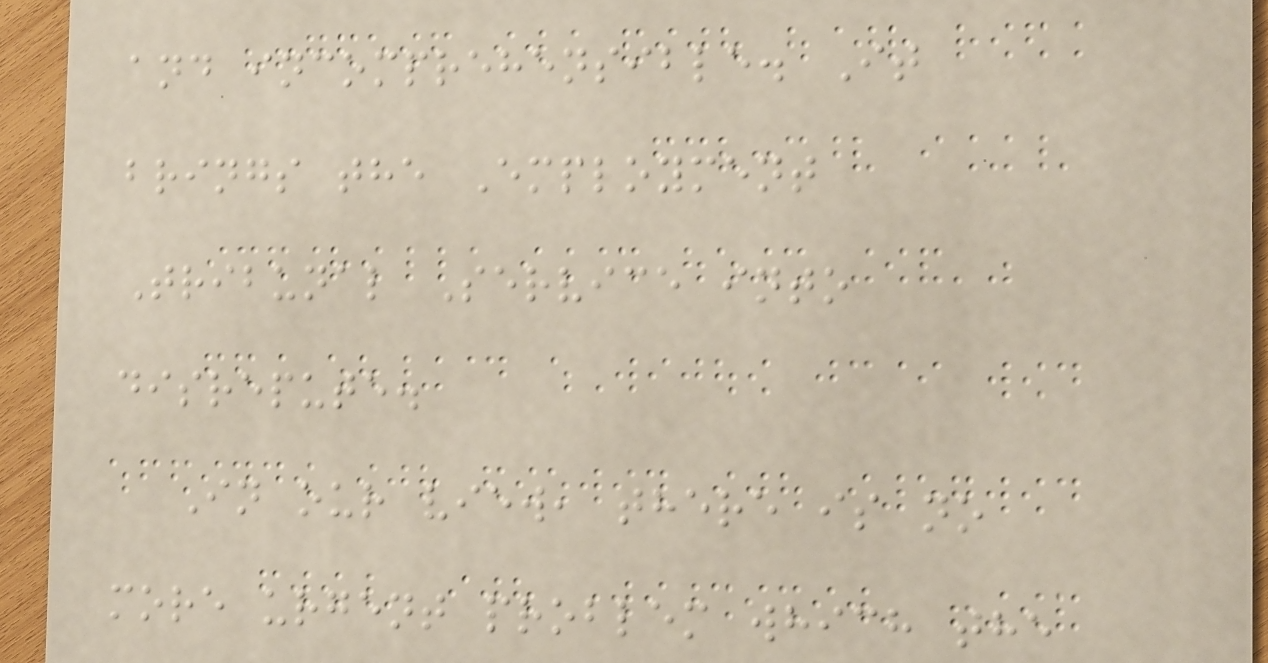and incomprehensible. It
brings the Employment
Tribunal Service into
disrepute.
In our view, there is no
more urgent problem which the
